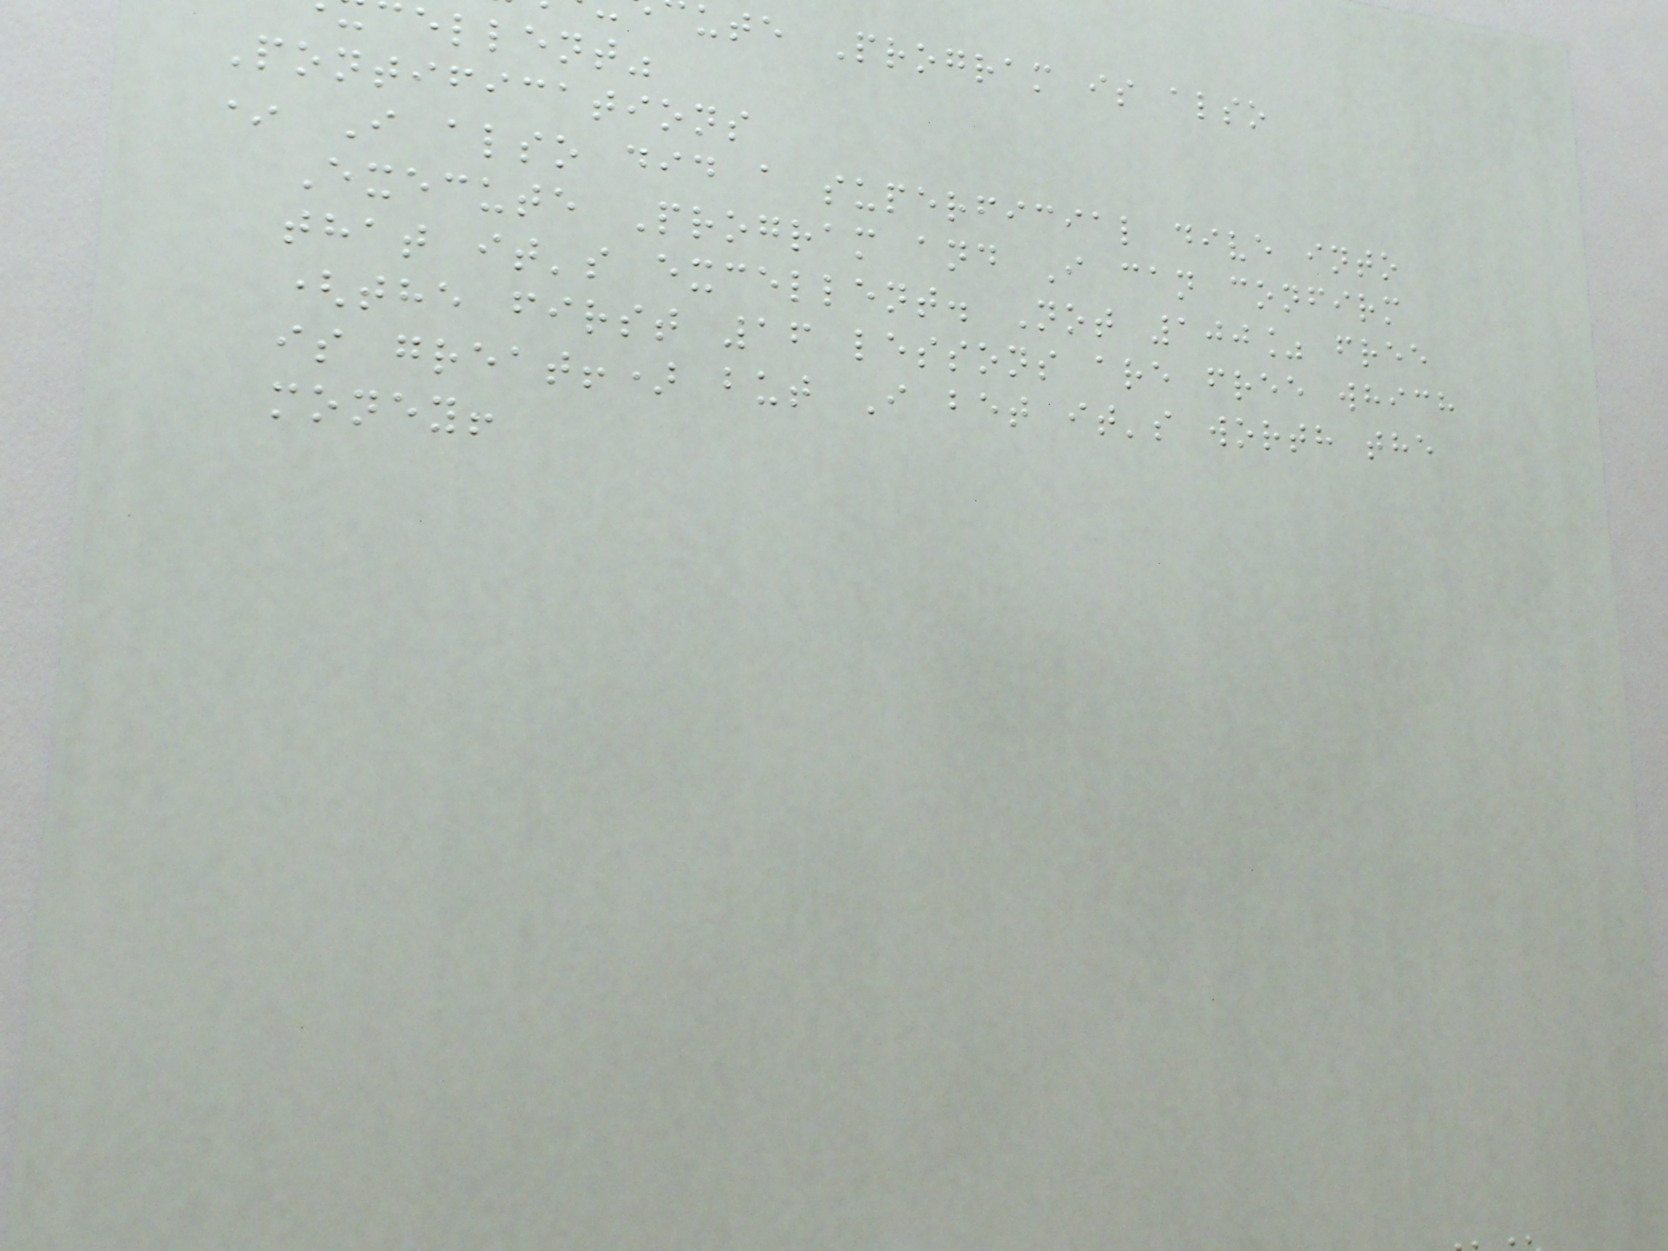ute Program is also
ellent"
Pontifications
* I also did a superficial dive into
Execute Program and I can confirm
that it's excellent. Not 100% free
(the first 16 lessons are free which
is great!) but I bet it's worth the
money!
